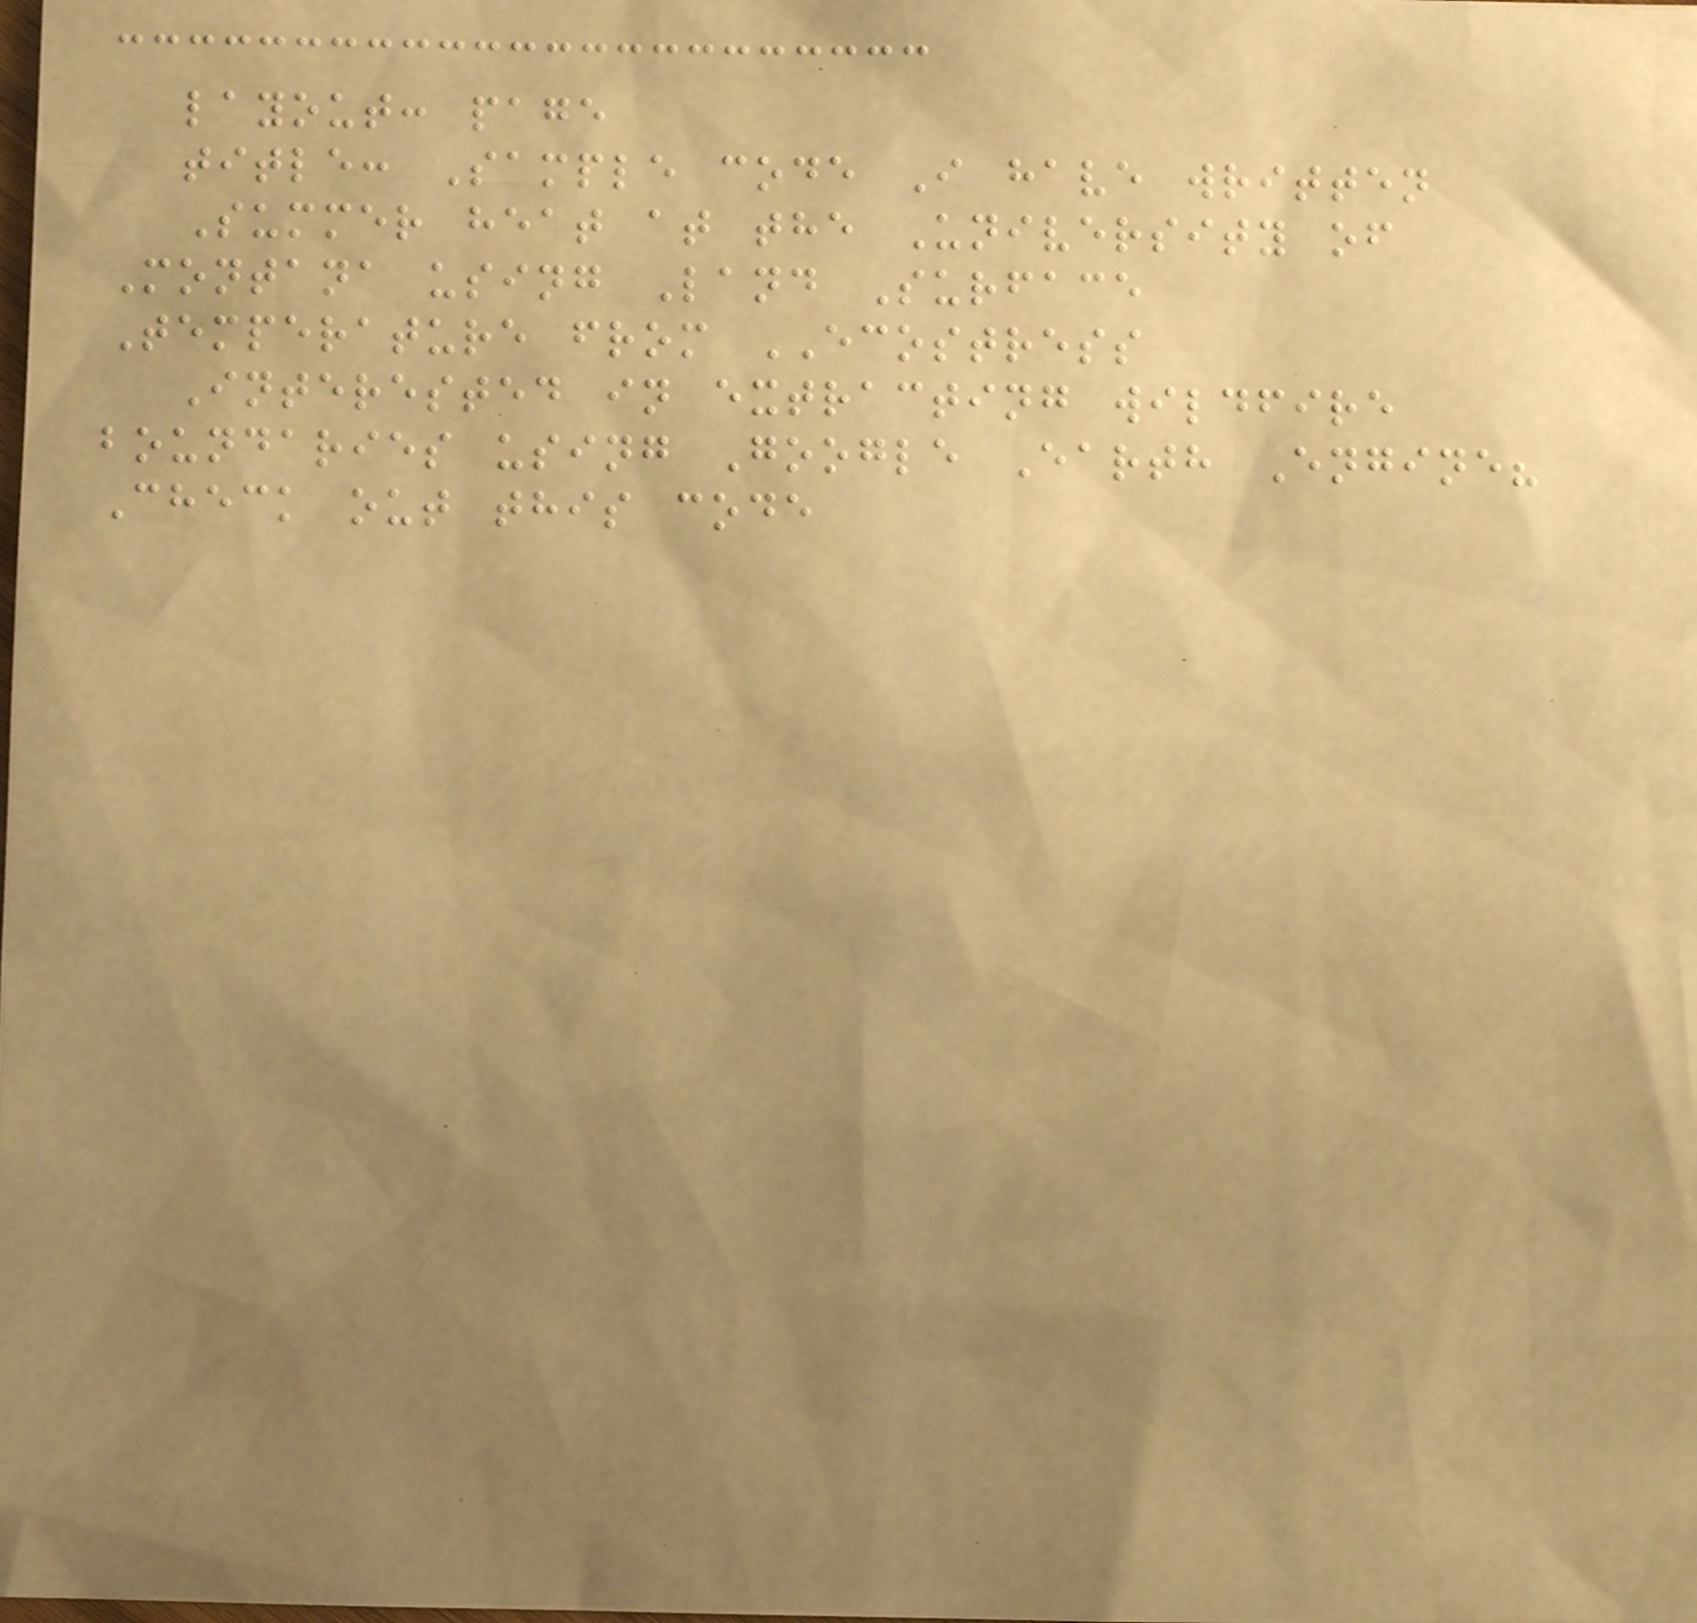layout: page
title: Sample code I have written
Summer heat at the University of
Montana using Land Surface
Temperature from ECOSTRESS
Interested in extracting wildfire
boundaries using Google Earth Engine?
Check out this code
